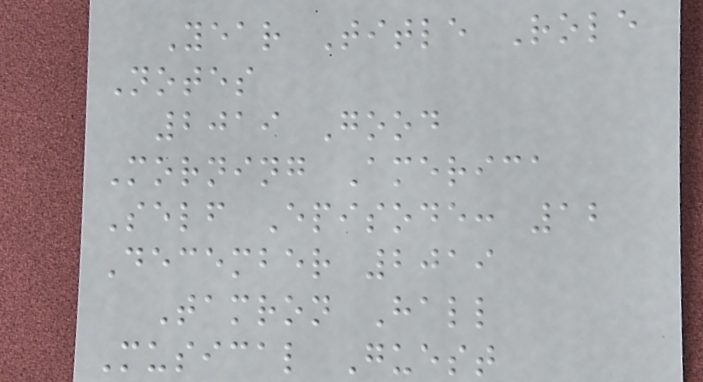Year Title Role
Notes
2019 Good
Morning America
Self Episode: 12
December 2019
Tamron Hall
Musical Guest
